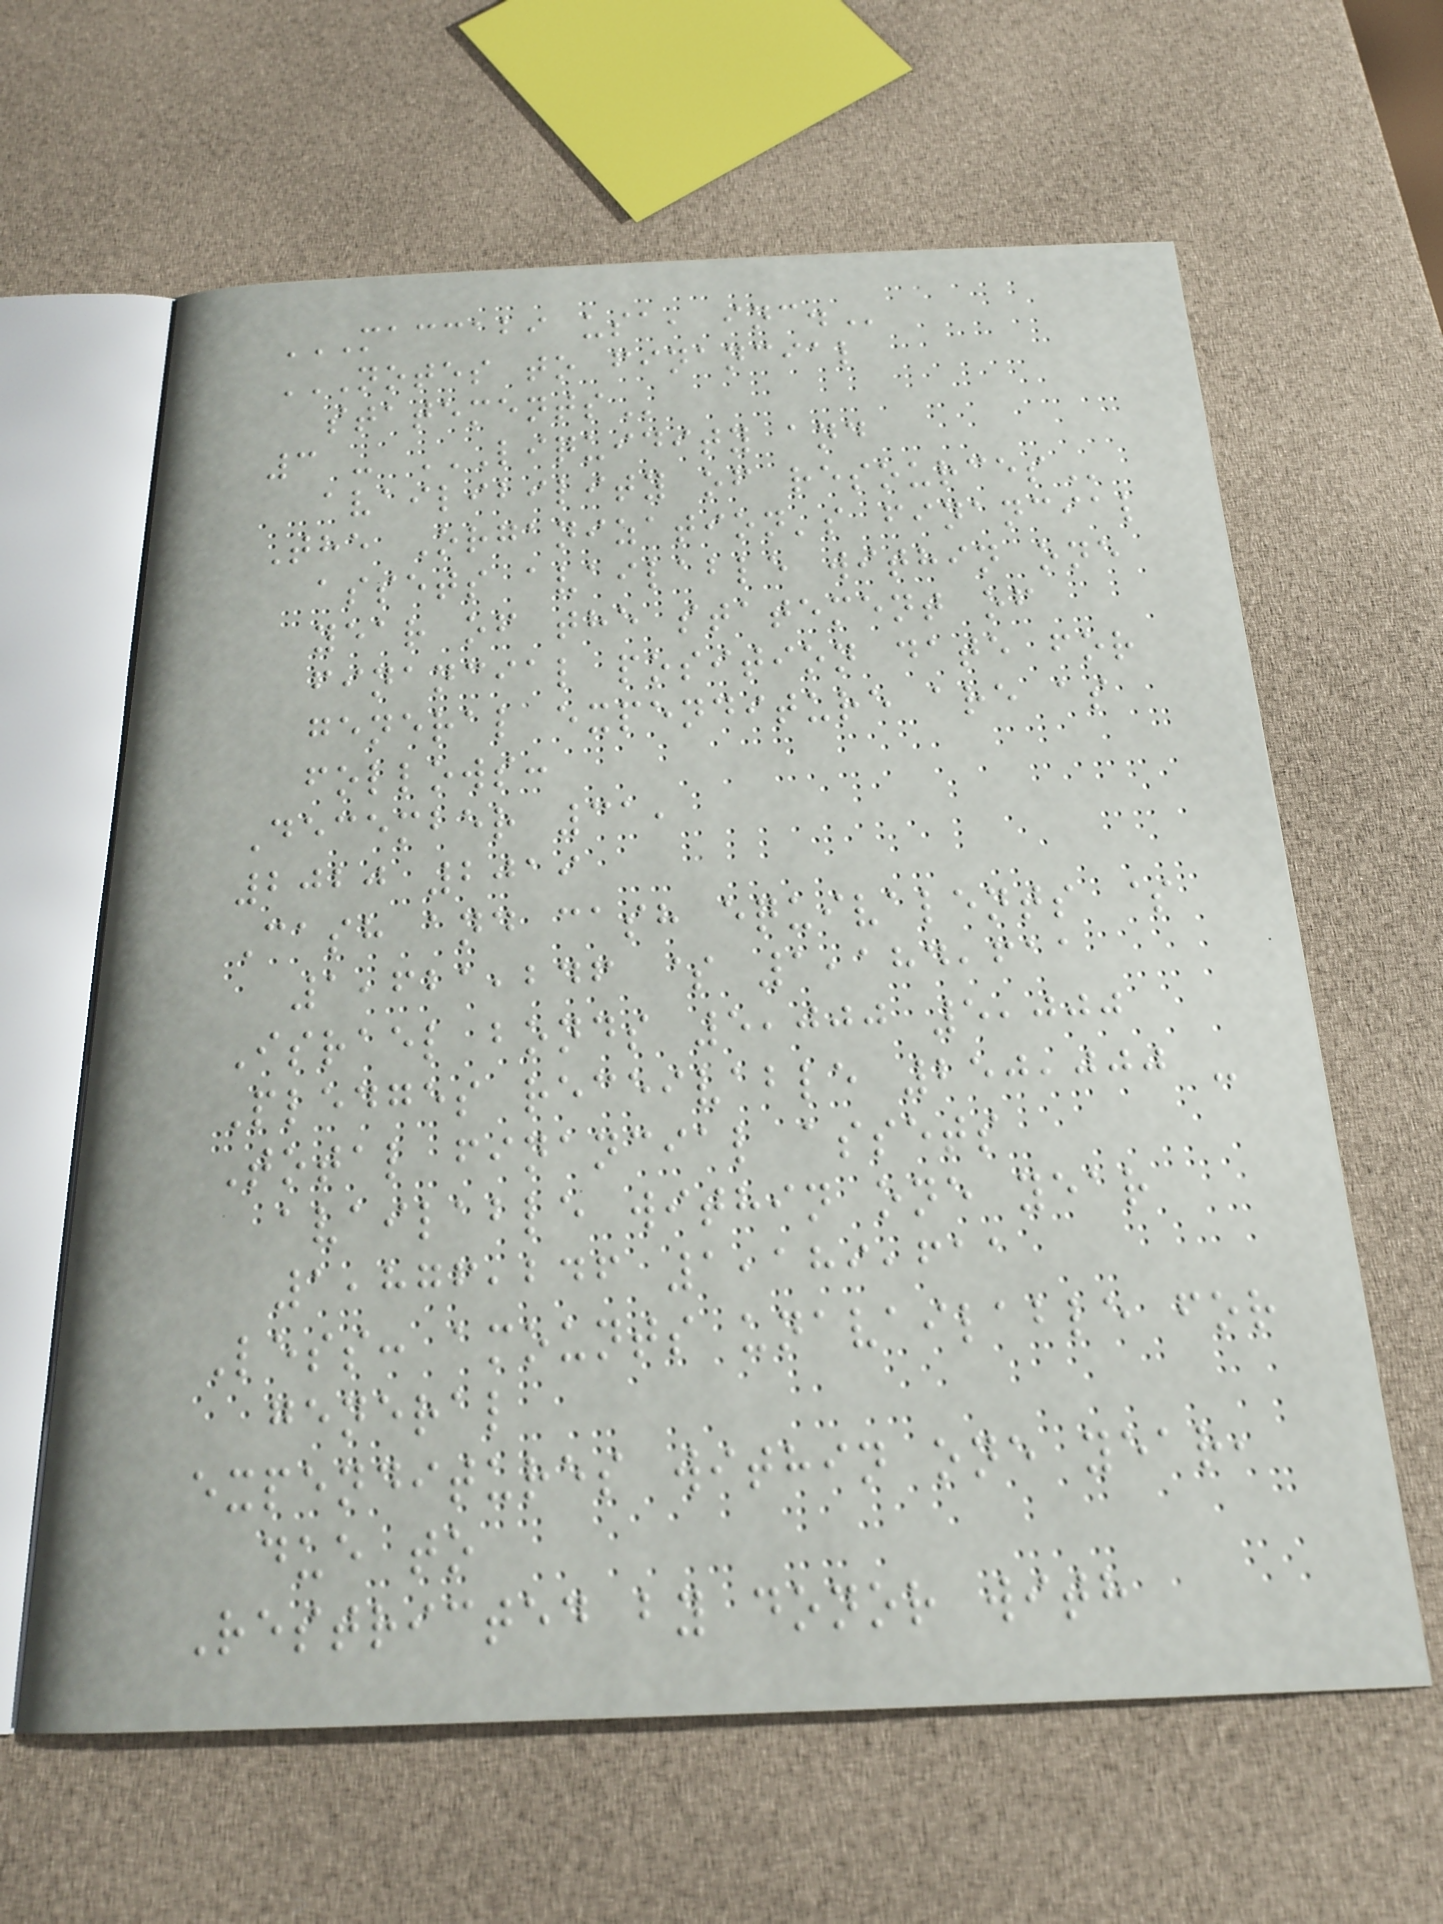MACCABI USA, INC.
NOTES TO FINANCIAL
STATEMENTS
3 - LIQUIDITY AND
AVAILIBILITY OF RESOURCES
The Organization's financial
assets available within one
year of the statement of
financial position date for
general expenditure are as
follows:
December 31,
2020 2019
Cash and cash equivalents $
1,621,246 $ 1,184,611
Israel bonds 5,000 5,000
Pledges receivable 250,000 -
Total financial assets
available within one year
1,876,246 1,189,611
Less: amounts unavailable for
general
expenditures within one year,
due to
Restricted by donor with
